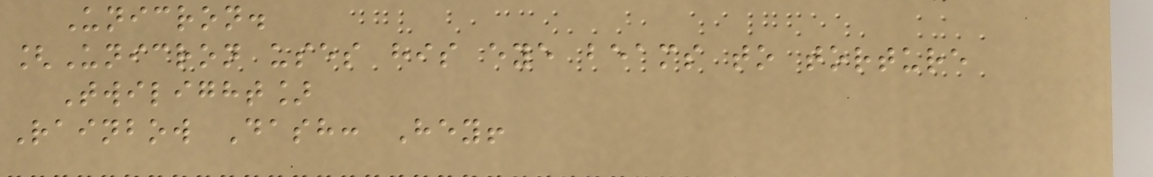Unicron.
[Unicron uses his eye beams to torture
Twilight]
Rainbow Dash: Hey!
